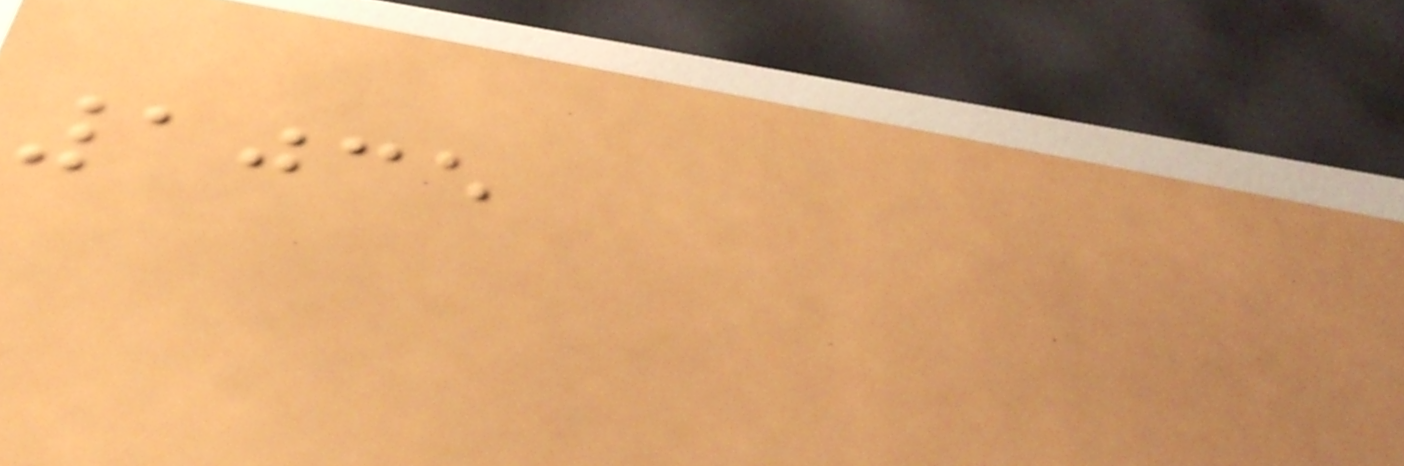1035
